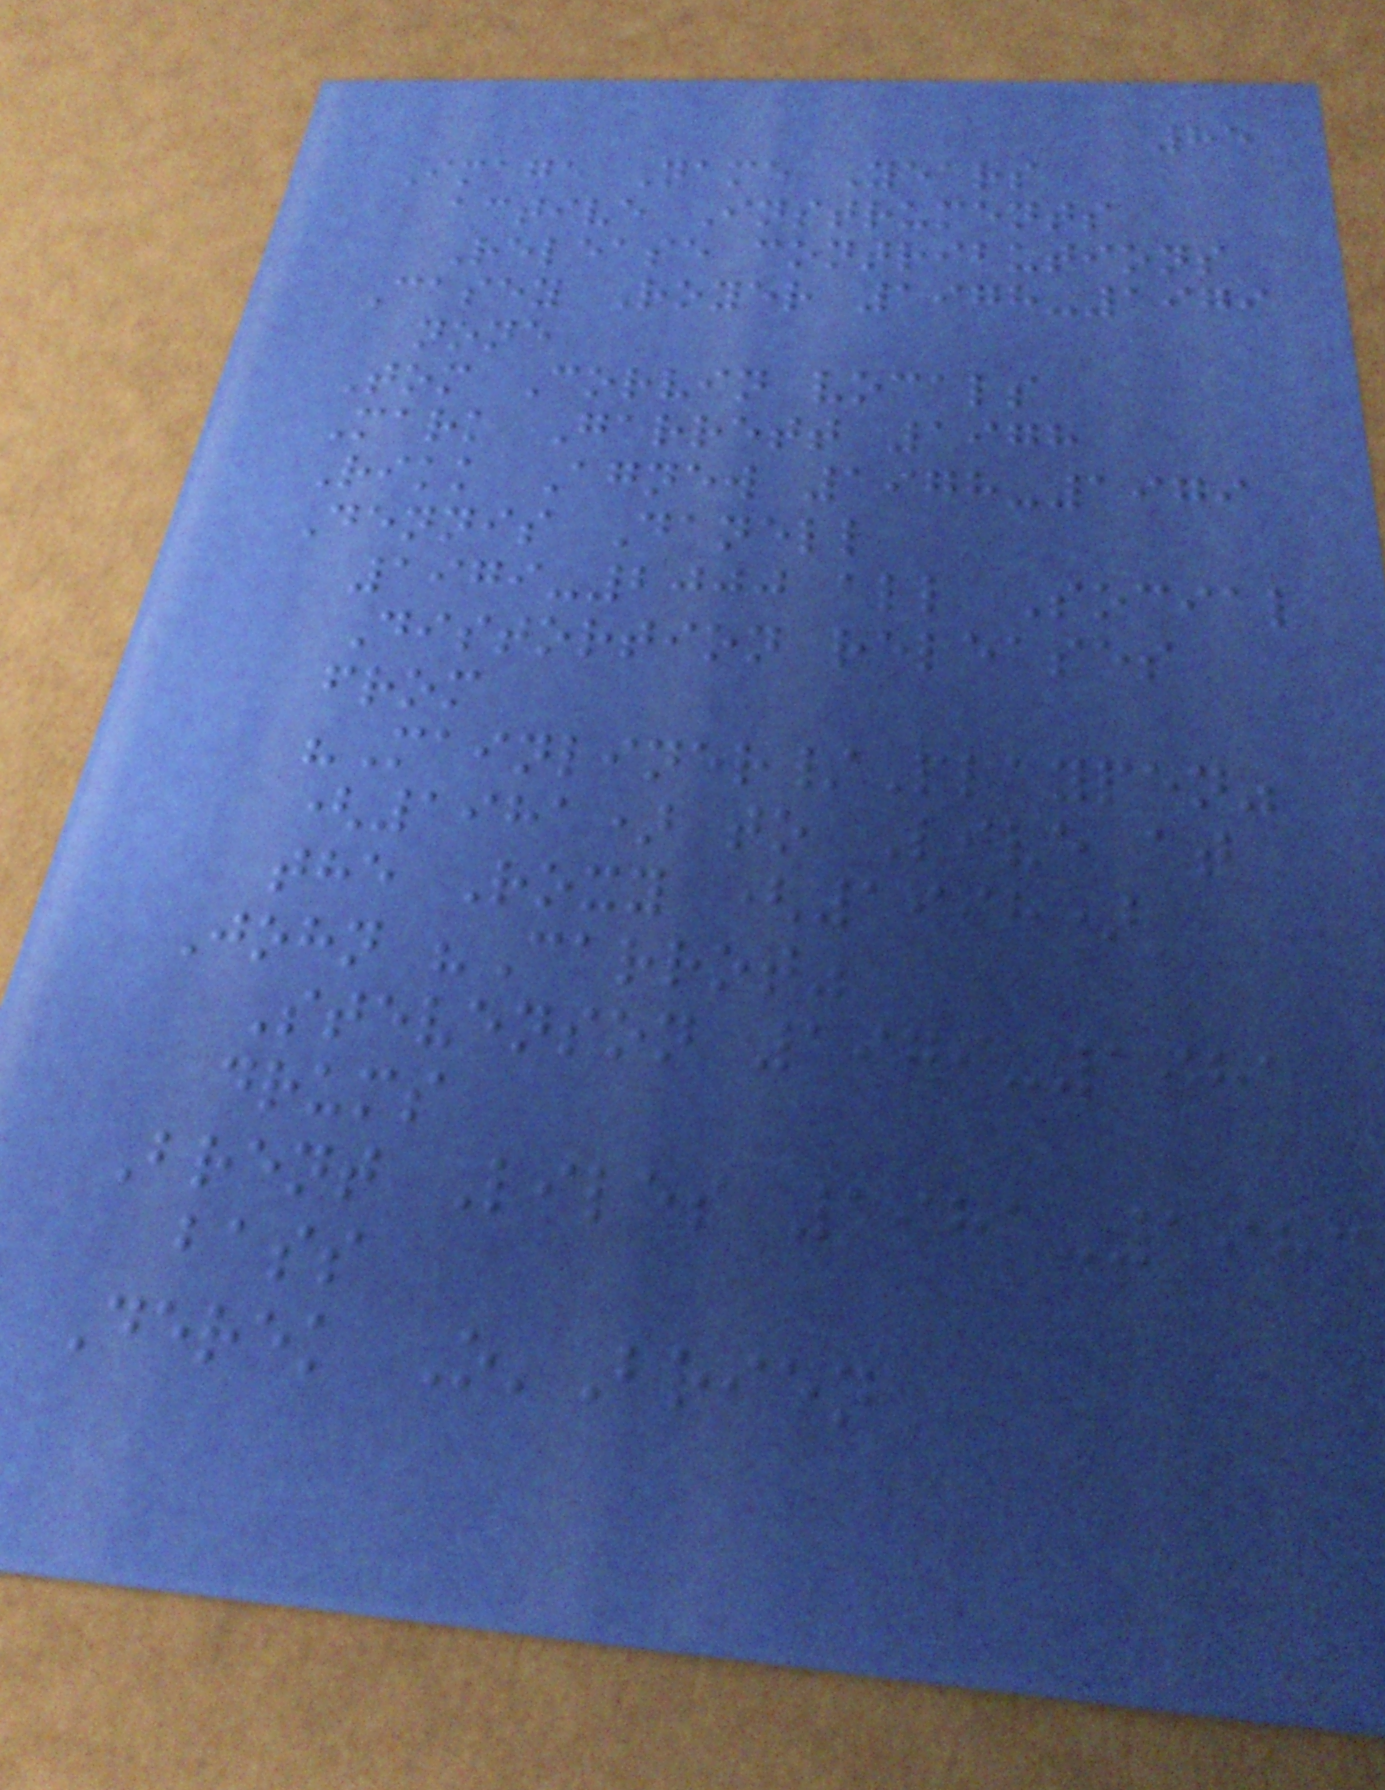85
Image Name Years
active Instruments
Release contributions
Casey Royer 1978-1979
none
Tom Corvin vocals
Mark Garrett 1978
Rikk Agnew 1978-1979
Dennis Danell
1979-2000 all Social
Distortion releases
from
"Mainliner/Playpen"
(1981) to Live at
the Roxy (1998)
John "Carrot"
Stevenson 1979-1981
drums
Brent Liles 1981-1983
bass
Derek O'Brien
